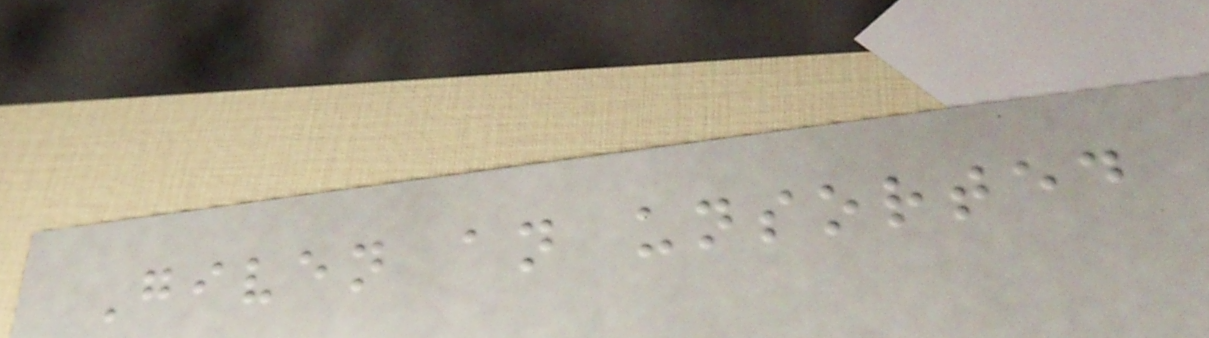Given an unsorted
